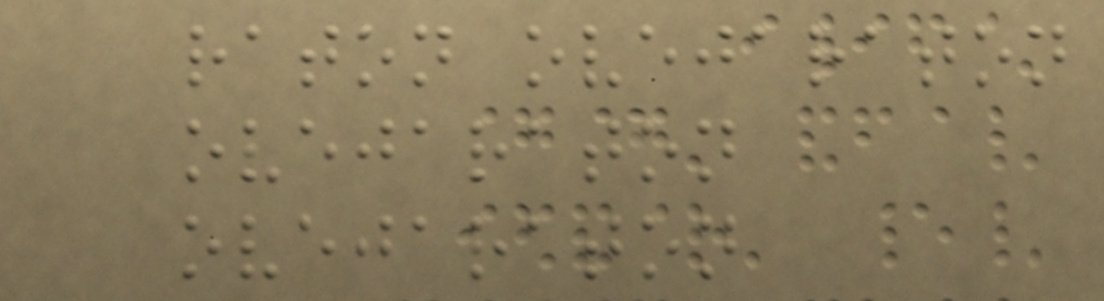raton ovejaraton
ovejaraton
ovejaraton
